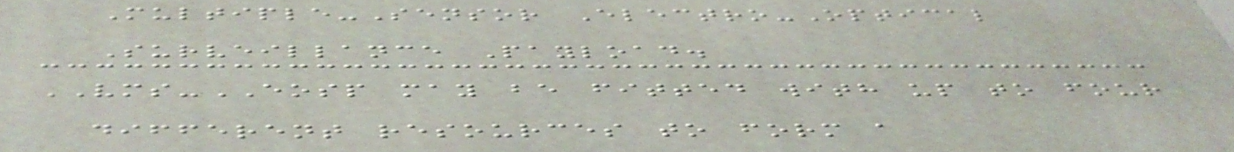Multiple-Sensor Electro-Optical
Surveillance Payload.
VMS-EOSP may be fitted with up to four
different resources to form a
